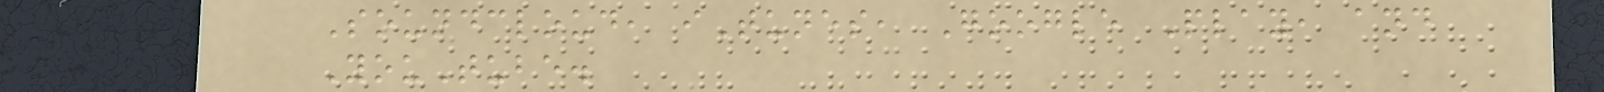Soundcloud, iTunes, Google Play, and
YouTube.
